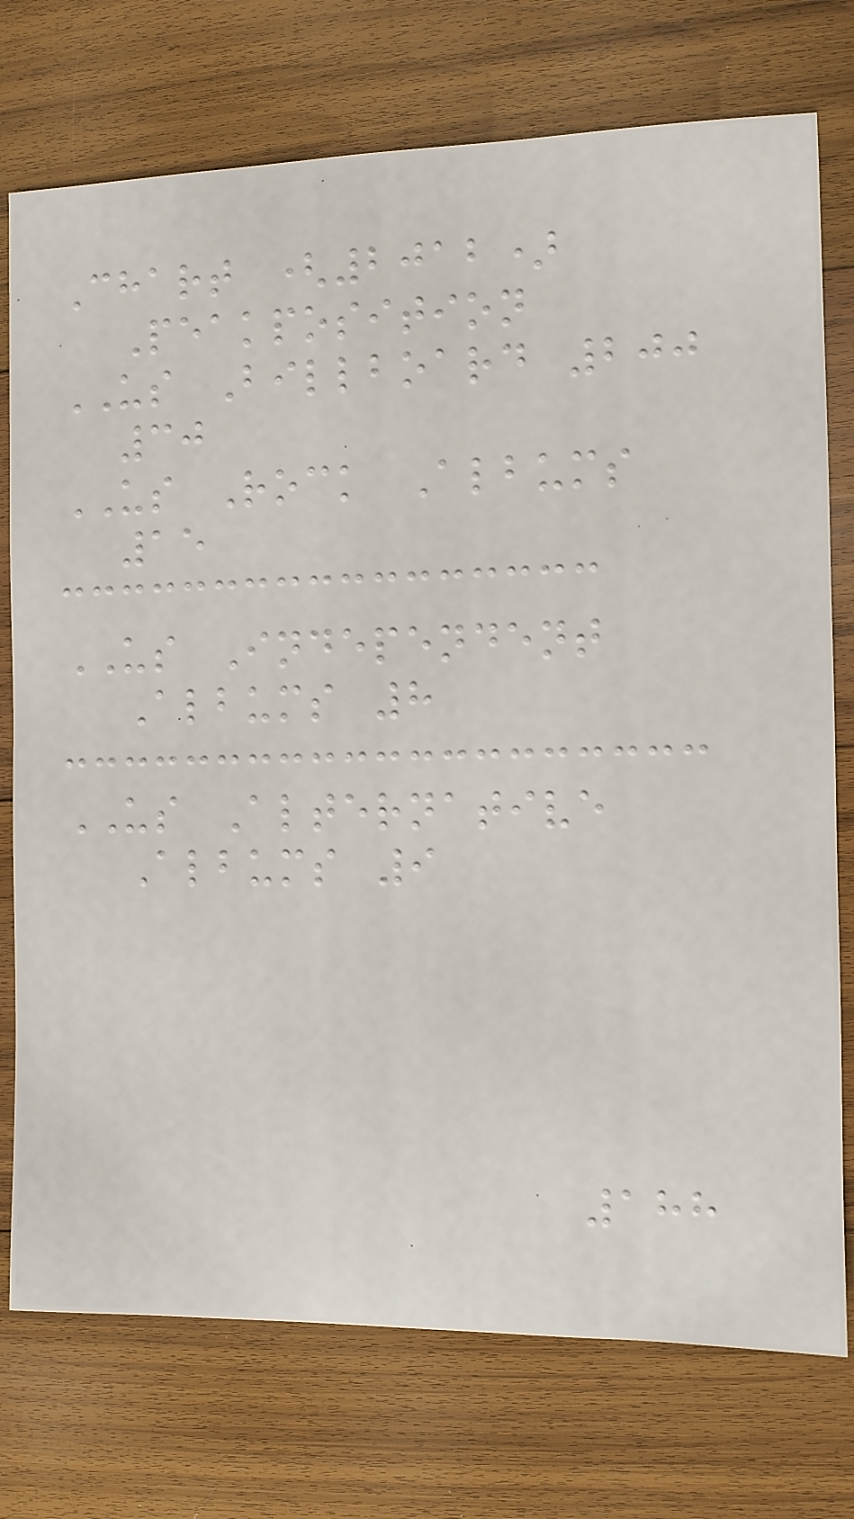Chart (2012)
Peakposition
US Billboard 200
30
US Rock Albums
15
US Independent
Albums 8
US Alternative
Albums 9
188
